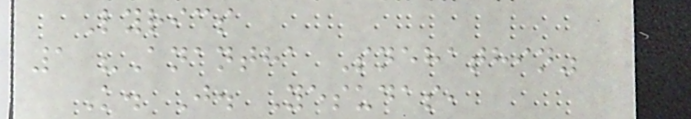Lyrics
1 "Anantha Snehathin"
K. J. Yesudas,
